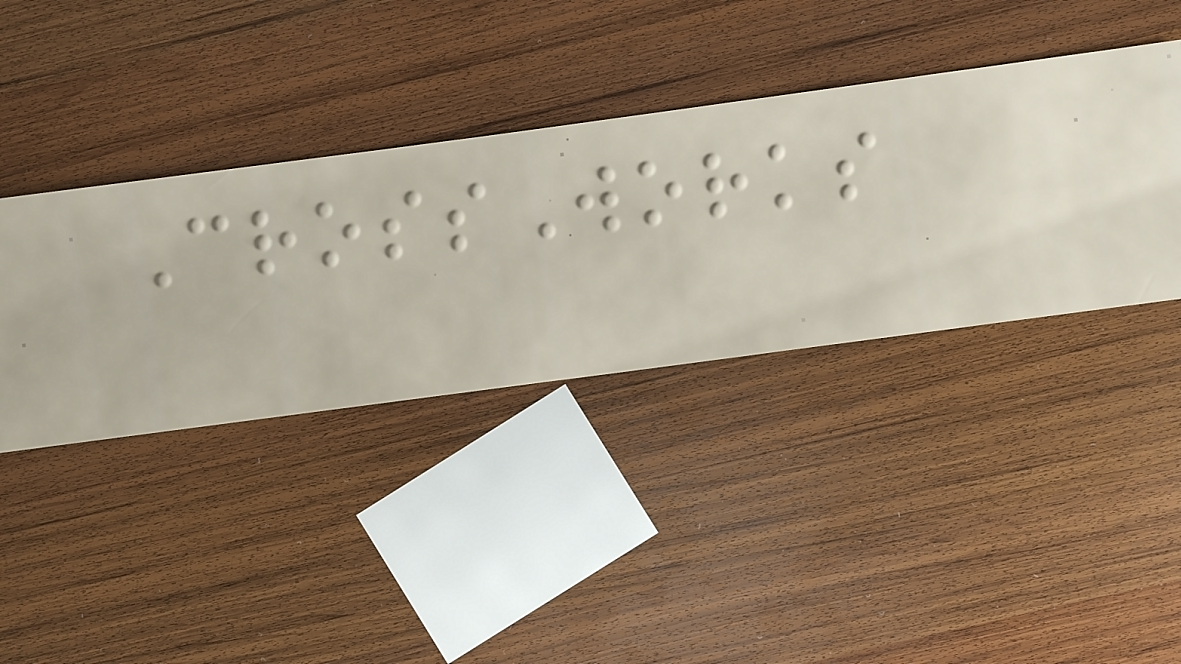CrossWorks
